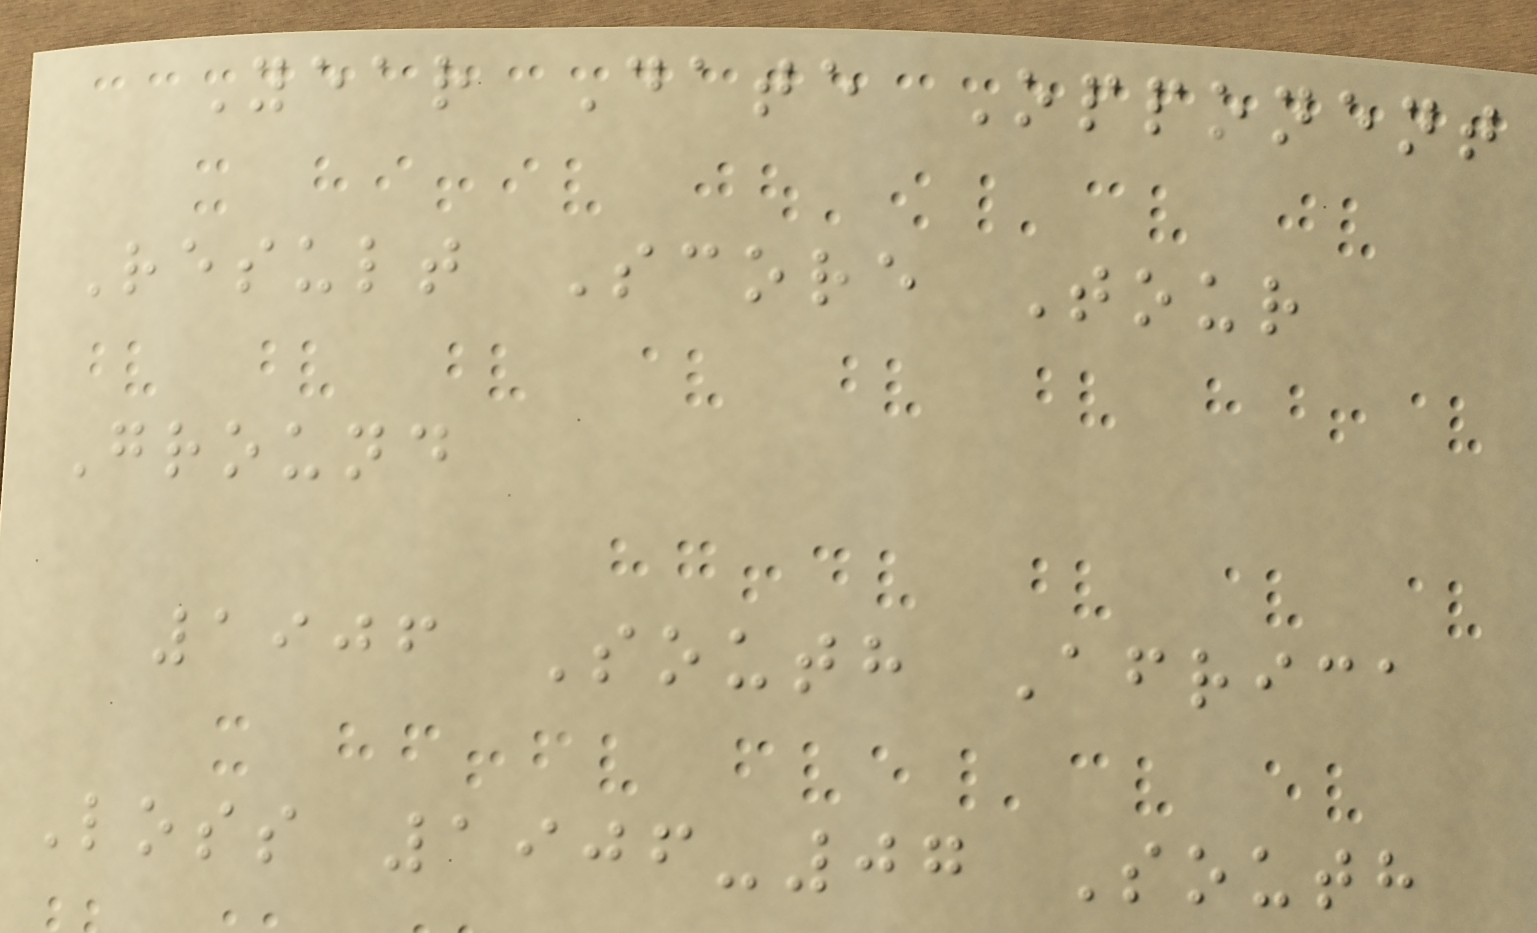Year Date Opponent
Result Score Tour
Ground
1906 South Africa
Loss 1906-07 South
